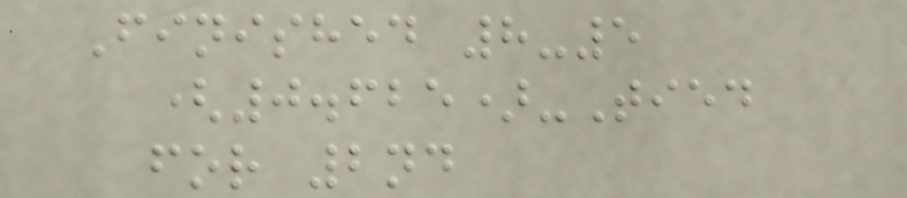Finished 8-5
(0.625)-Tied
for 2nd
